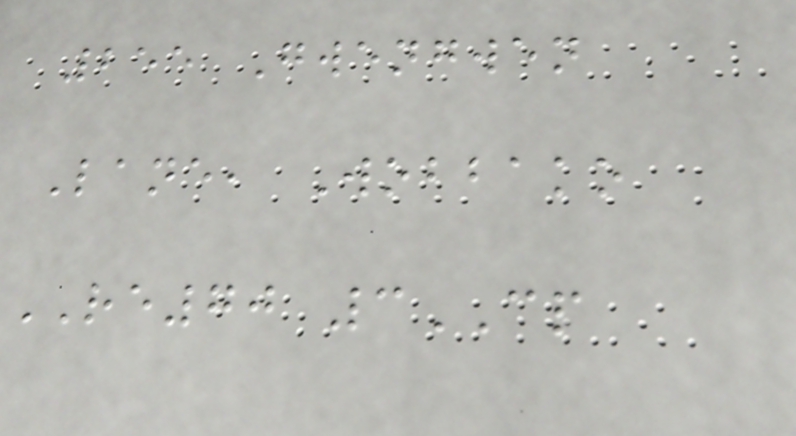255 Gwengwen
Lane, Wobbako
RE70 3CP
